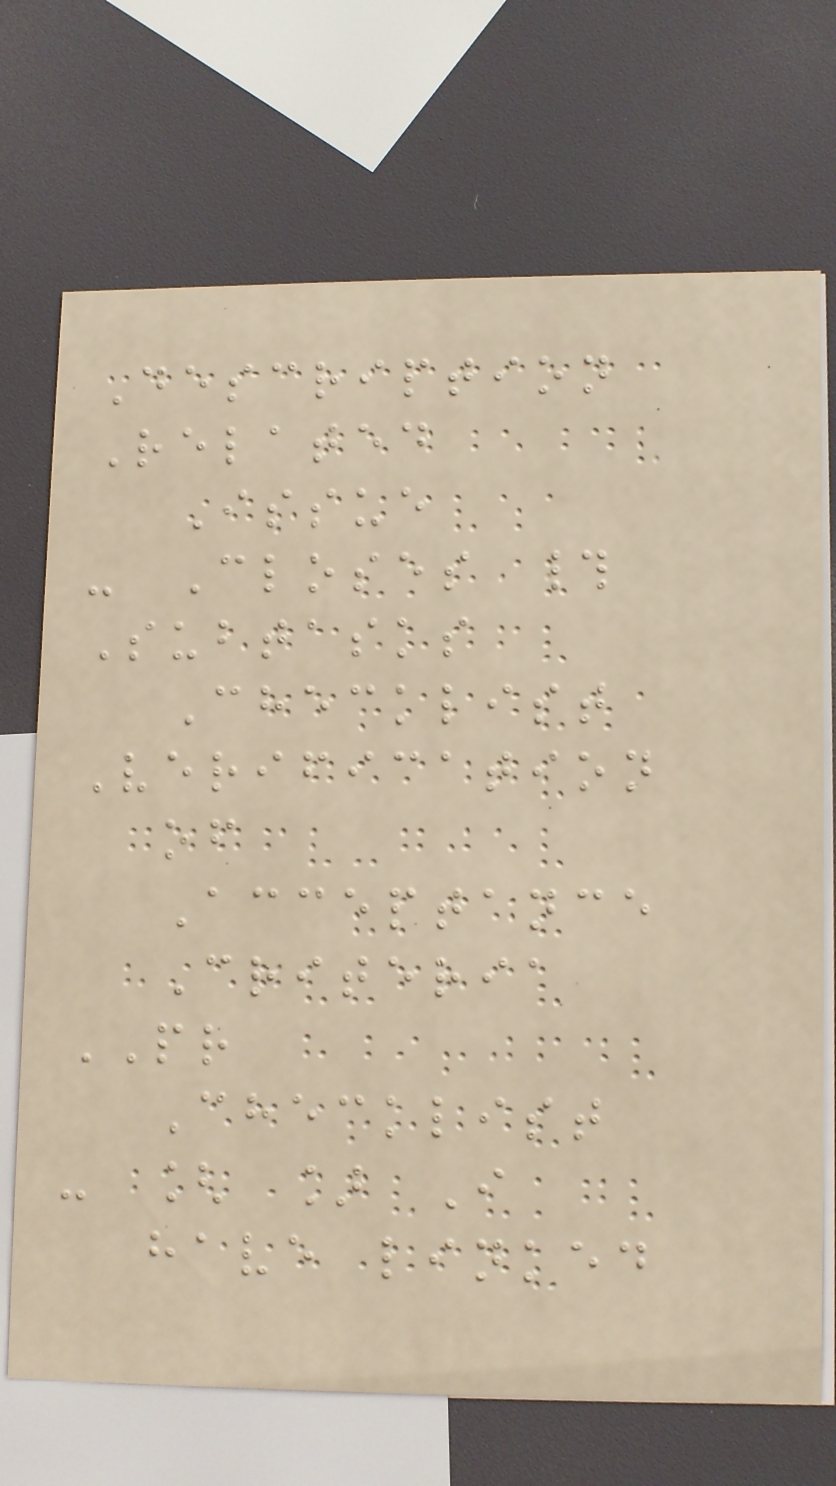Description
Related
Issue
- Closes #
Subtasks
Checklist
Verification
of
Acceptance
Criteria
PR
Checklist
- [ ] I
have linked
